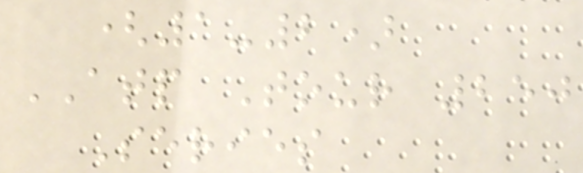(1-2)
ATP Tour 250
Series
